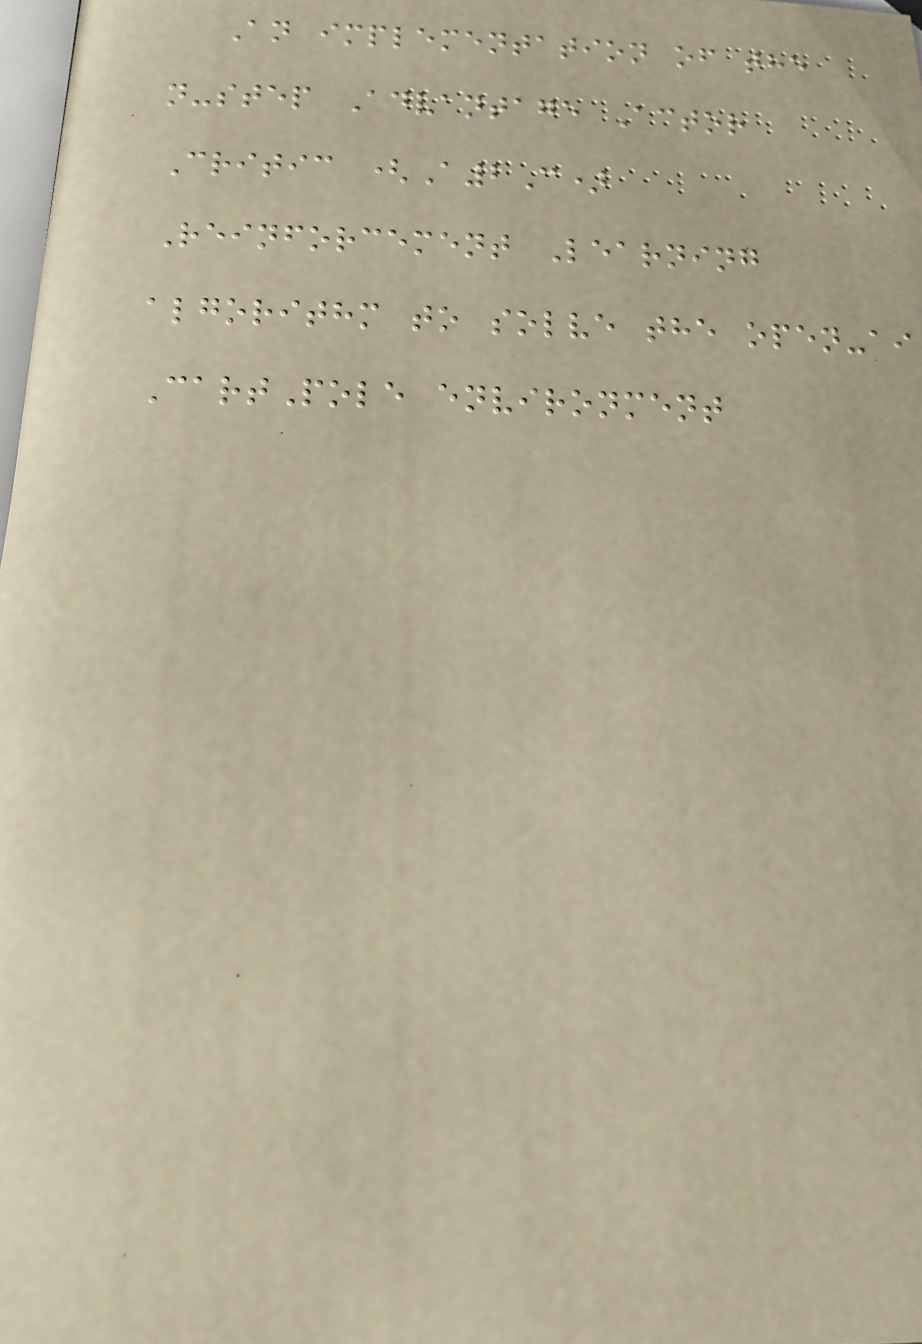An implementation of the
n-step Advantage Actor
Critic (A2C)
Reinforcement Learning
algorithm to solve the open-ai
CartPole environment
